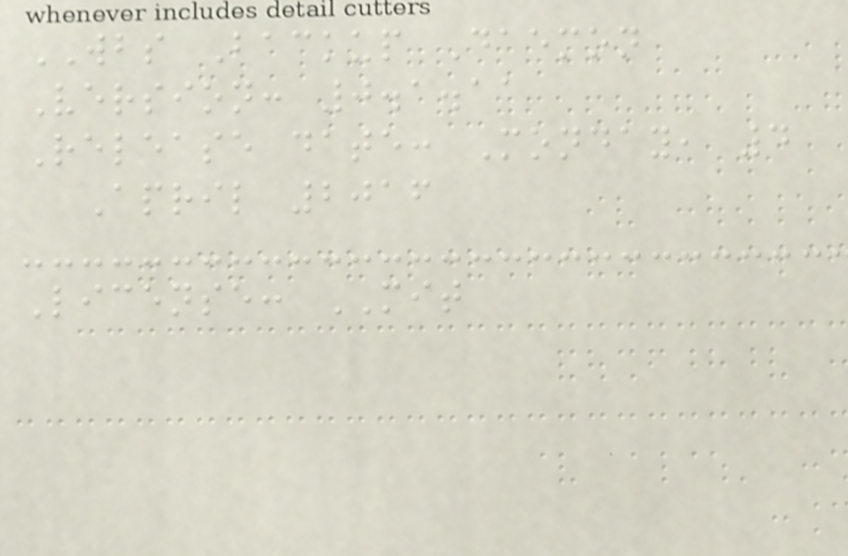WBS Backup Daemon
Version: 0.1.11
Release date: Monday, 4
April 2016
License: MIT
